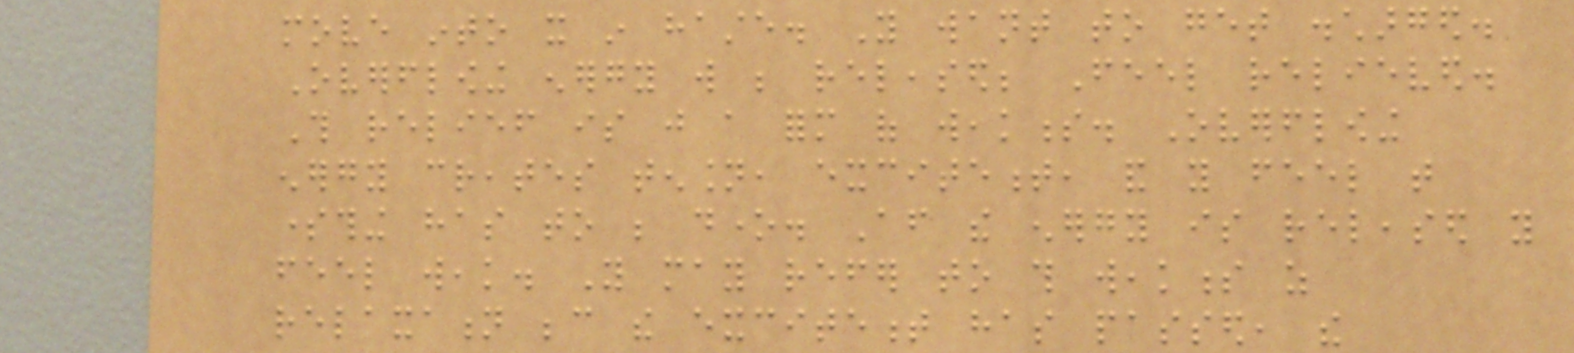move into it in haste. You want to get discharged.
Overflowing energy will be released; Feel relieved.
This relief is just a form of weakness. Overflowing
energy creates tension, excitement, and you feel that
something has to be done. After the energy is released you
feel weak. You may refer to this weakness as
relaxation because the excitement has passed, the
